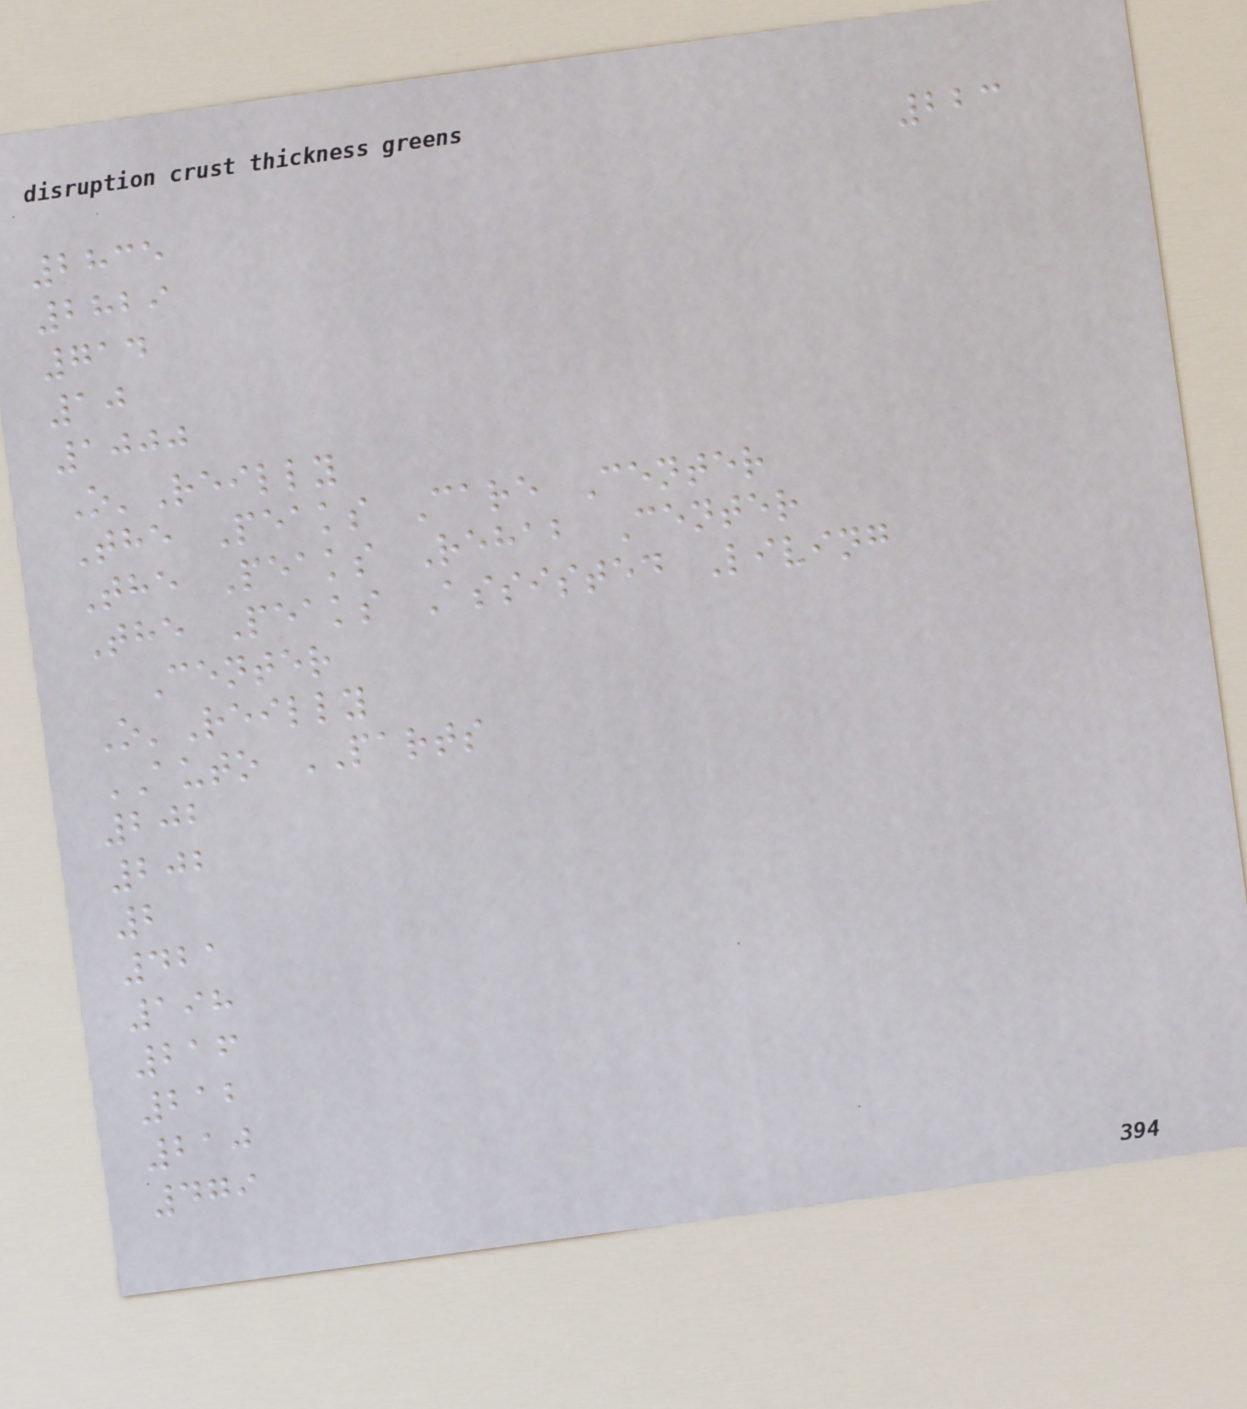223
2835
2829
714
10
1000
O'Reilly
The Peaks Care Center
The Peaks Rehab Center
The Peaks Assisted Living
Center
O'Reilly
AUTO PARTS
202
202
2
421
198
216
212
210
479
